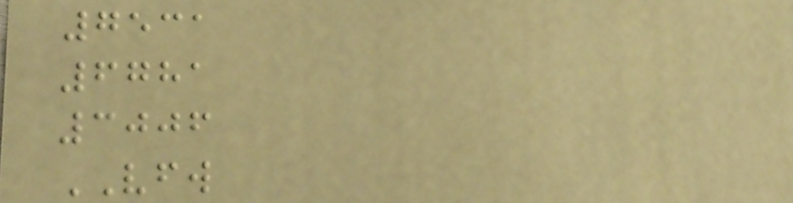7531
6781
3006
VFW
